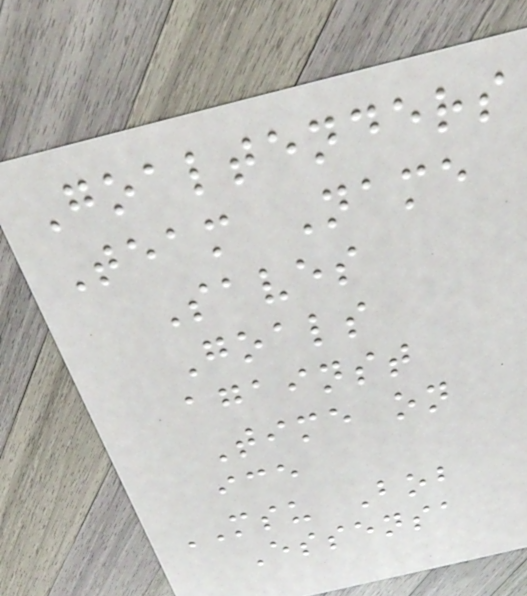Goaltenders
Team Name
Saves
Goals
against
Time on
ice
MSU Bob
Essensa
